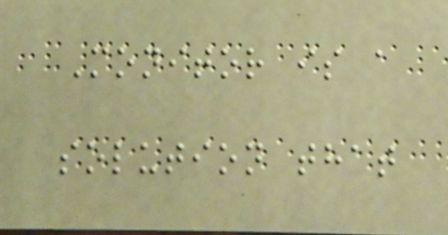Monitor is a
solution that
